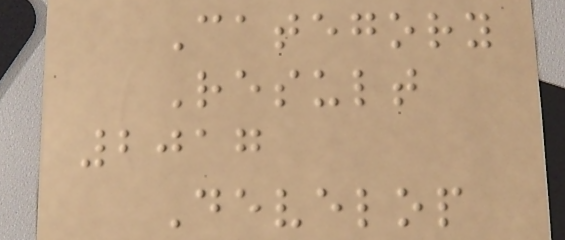Category
Result
2017
Develop
